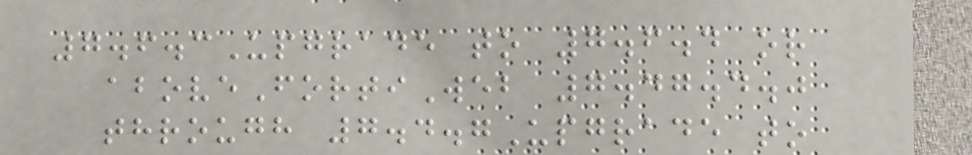7.6.3Upgrade to 7.6.4 or
aboveFortiWeb 7.47.4.0
through 7.4.7Upgrade to
